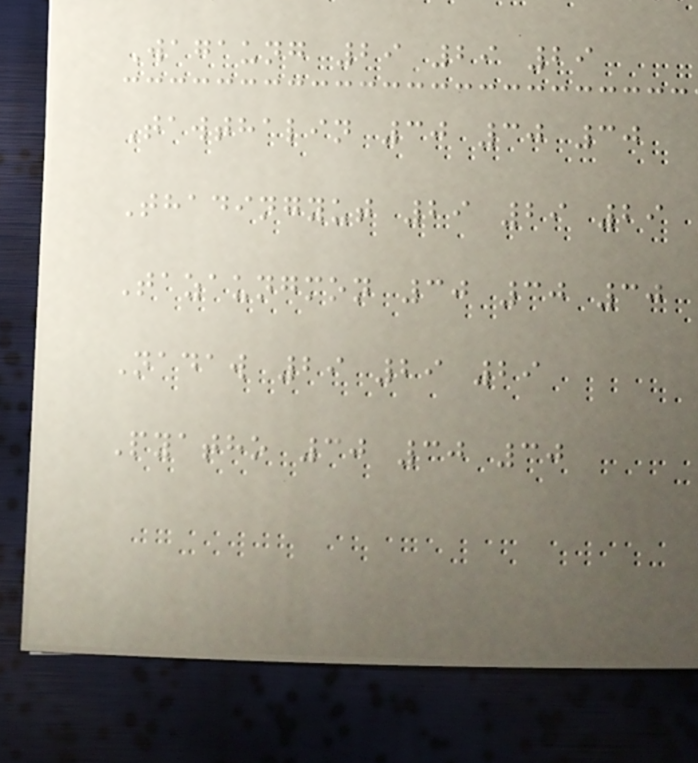Wagaung 29 29 29
Tawthalin 30 30 30
Thadingyut 29 29 29
Tazaungmon 30 30 30
Nadaw 29 29 29
Pyatho 30 30 30
